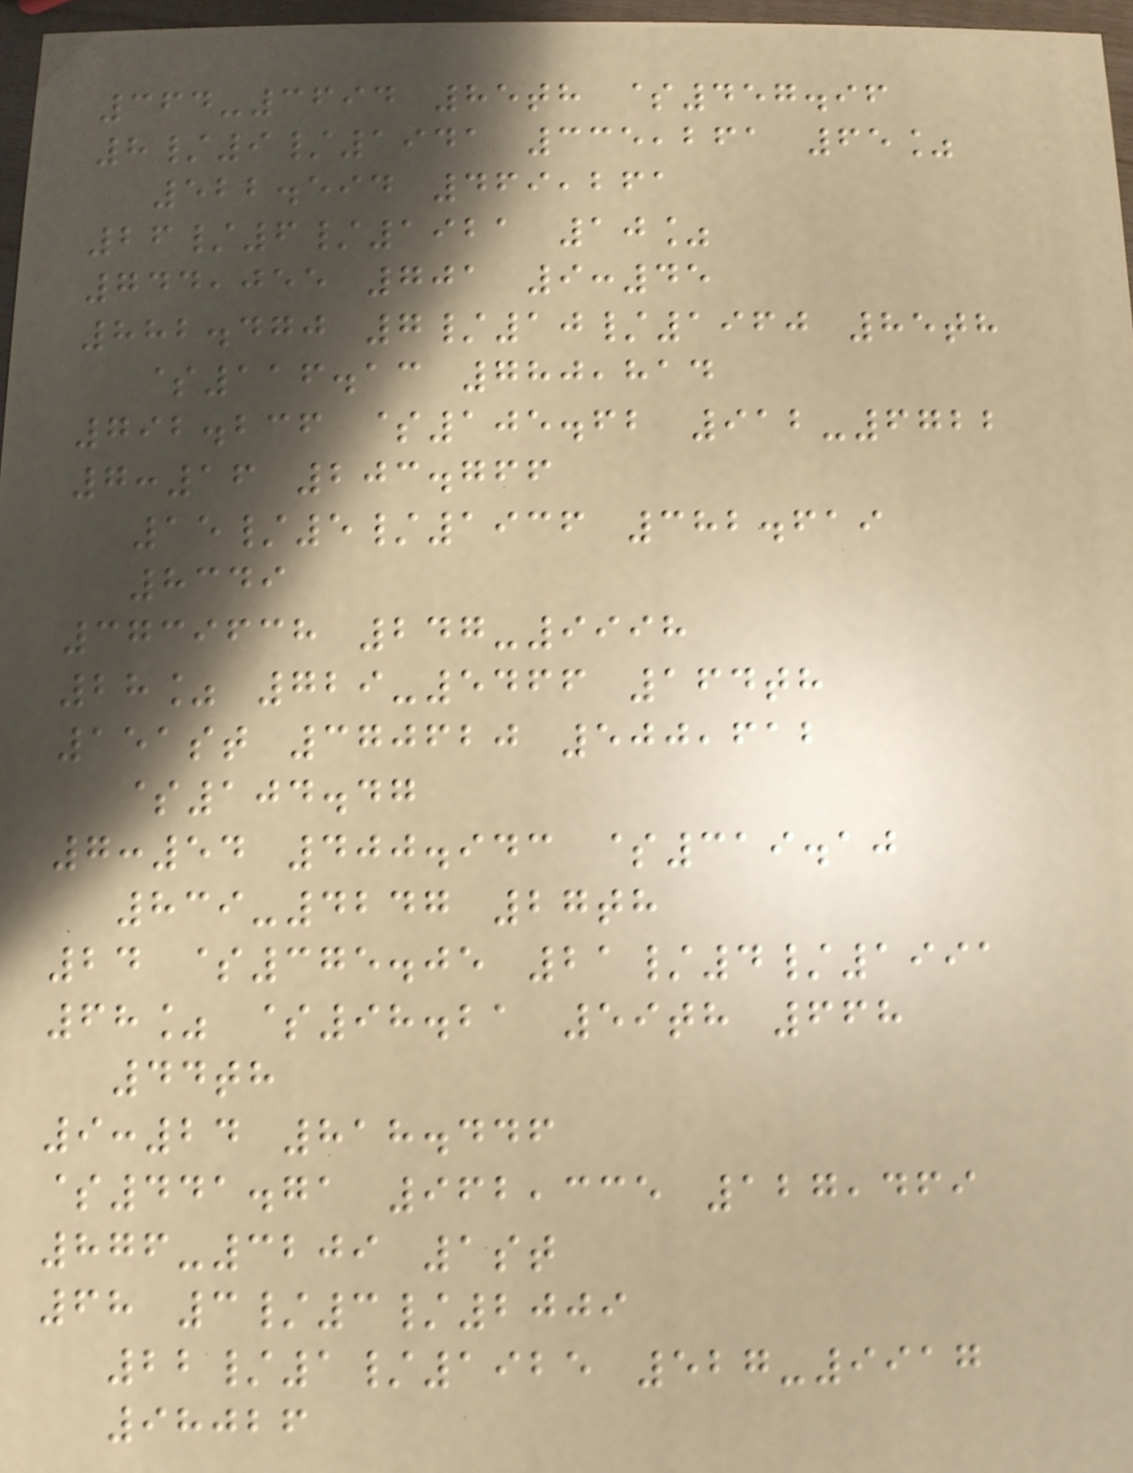364-3694 85th $457.96
8/9/1941 335,261 65%
522.594 469,261
26/6/1921 10%
744,055 701 9:45
882.470 7/10/1960 85th
$116.13 780,814
792.236 $105.62 912-6722
7:16 203.766
15/5/1936 382.619
8349
3739638 247-9998
28% 729-5466 164th
151st 370620 500,612
$104.47
7:54 400.943 $319.10
839-4247 27th
24 $375.05 21/4/1991
68% $98.21 59th 668
44th
9:24 818.446
$441.71 962,335 127,469
876-3209 1st
68 3/3/2009
22/1/1925 527-9917
98026
